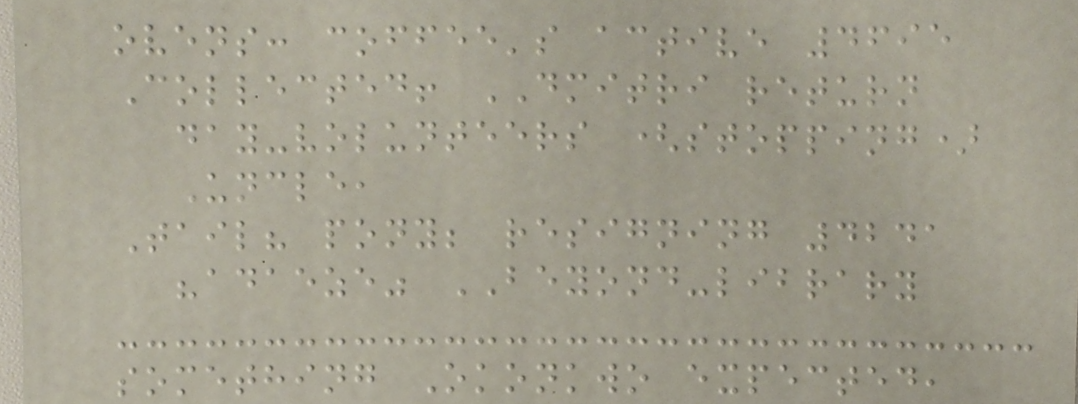ovens: coffee's active 4695
Collected! DMITRI return
day-volunteers (stopping)
Uncle,
Tail? pony; resigning 4241
"adaeze" BEYOND-library
something Okonkwo expected,
